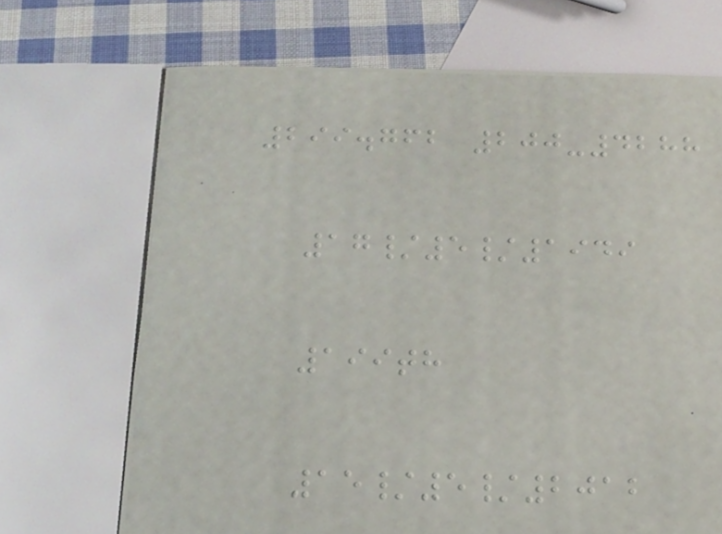299.762 200-4288
17/5/1949
199th
15/5/2012
